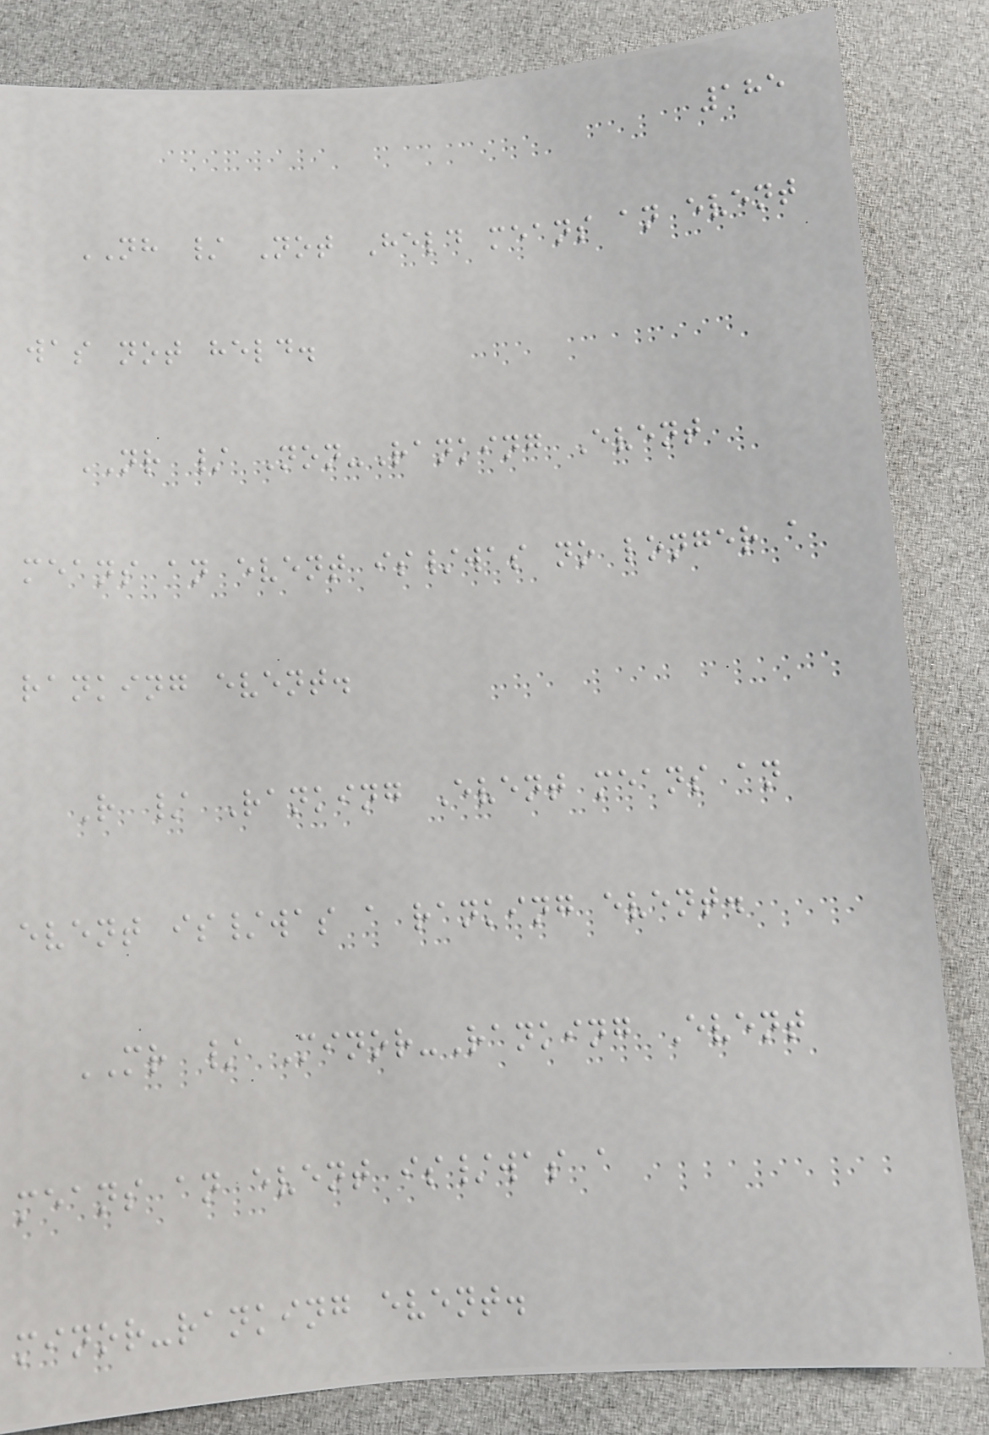185
NH / Not Held means an event
was not held.
NR / Non-Ranking Event
means an event is/was no longer a
ranking event.
R / Ranking Event means an
event is/was a ranking event.
MR / Minor-Ranking Event
means an event is/was a
minor-ranking event.
